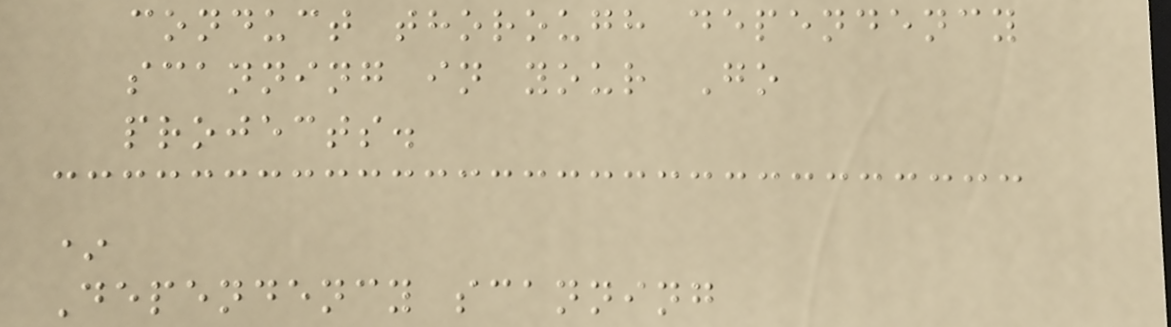conduct thorough dependency
scanning in your Go
projects.
*
Dependency scanning
